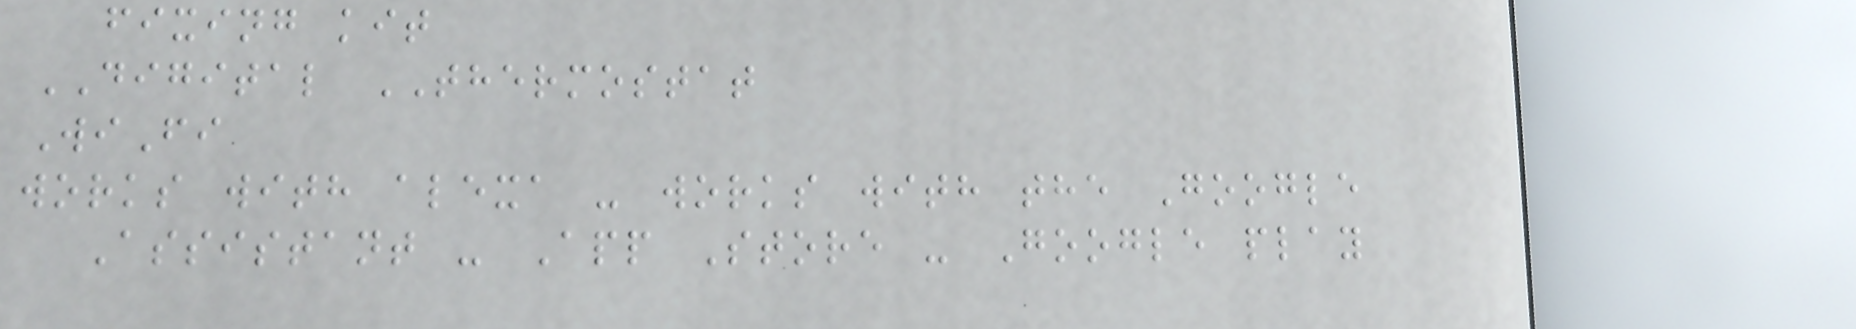fixing kit
DIGITAL THERMOSTAT
WiFi
works with alexa - works with the Google
Assistant - App Store - Google play
